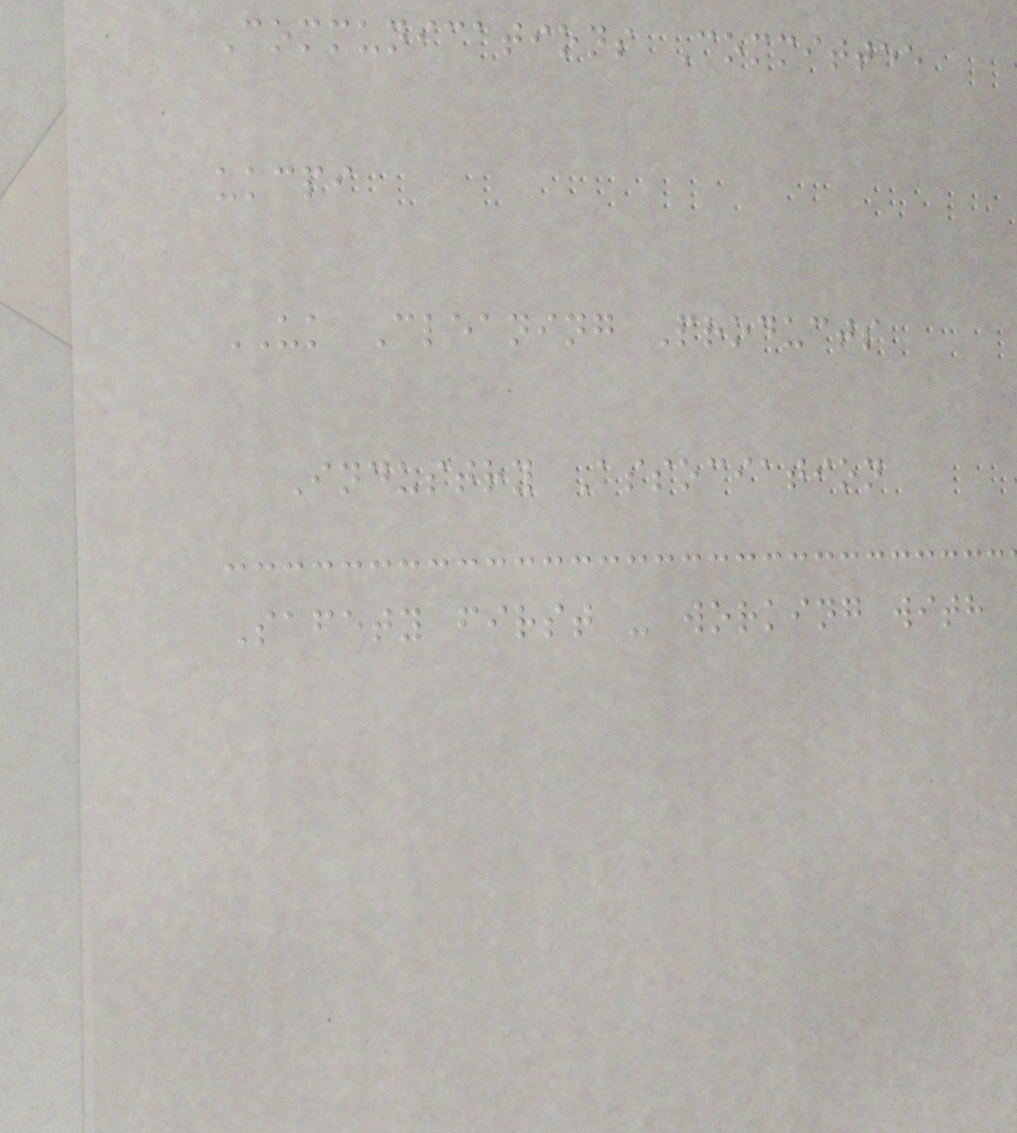Communications Committee
ukcpi
UK Cleaning Products
Industry Association
Safety first - working with
